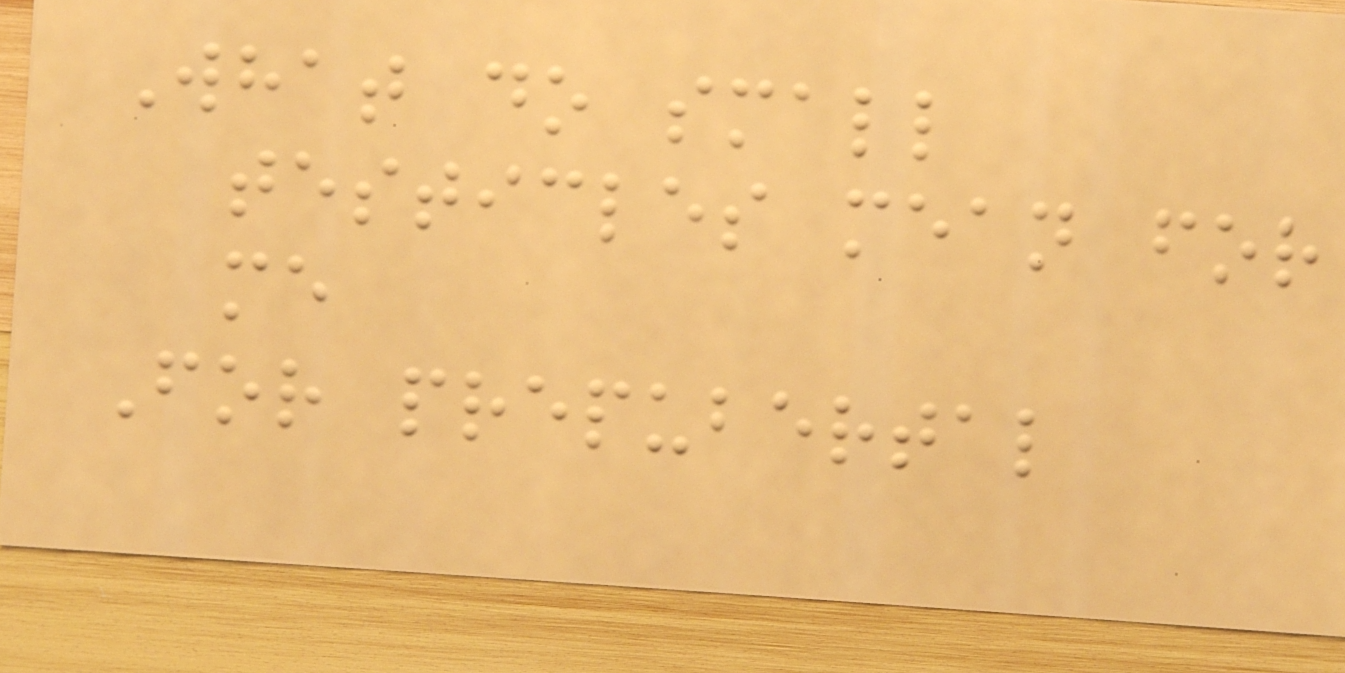What do small
testicles mean for
me
For prepubertal
